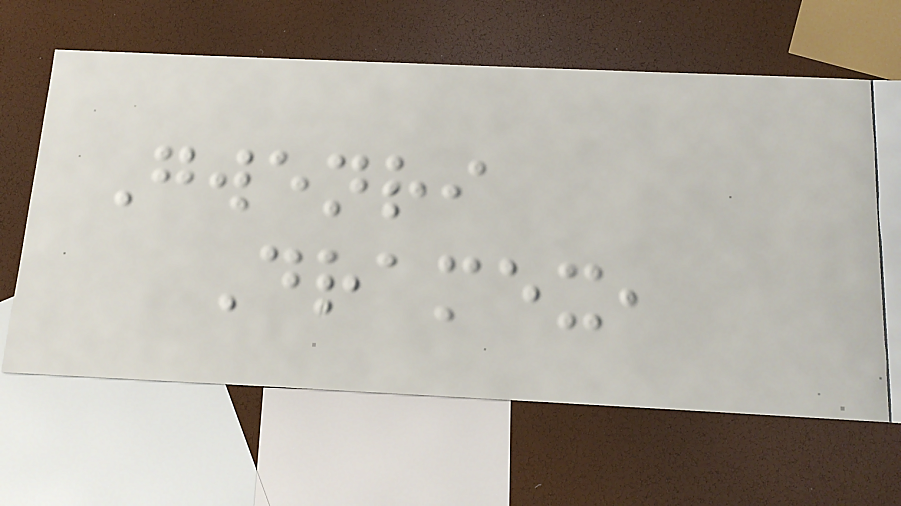Gwenri
Dramex,
